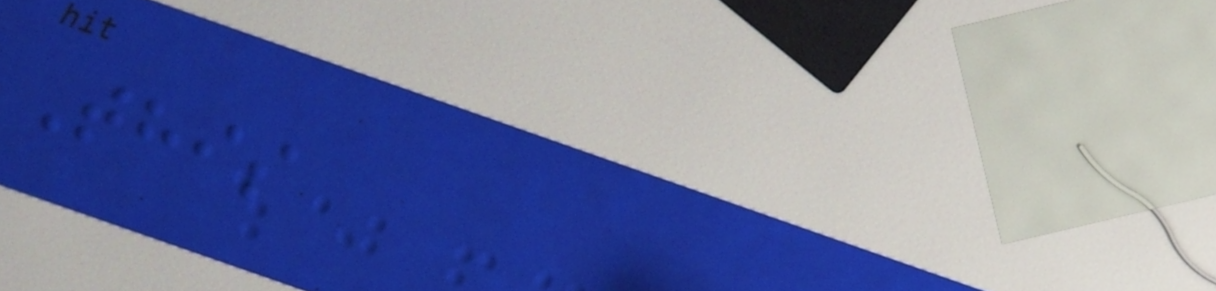This
